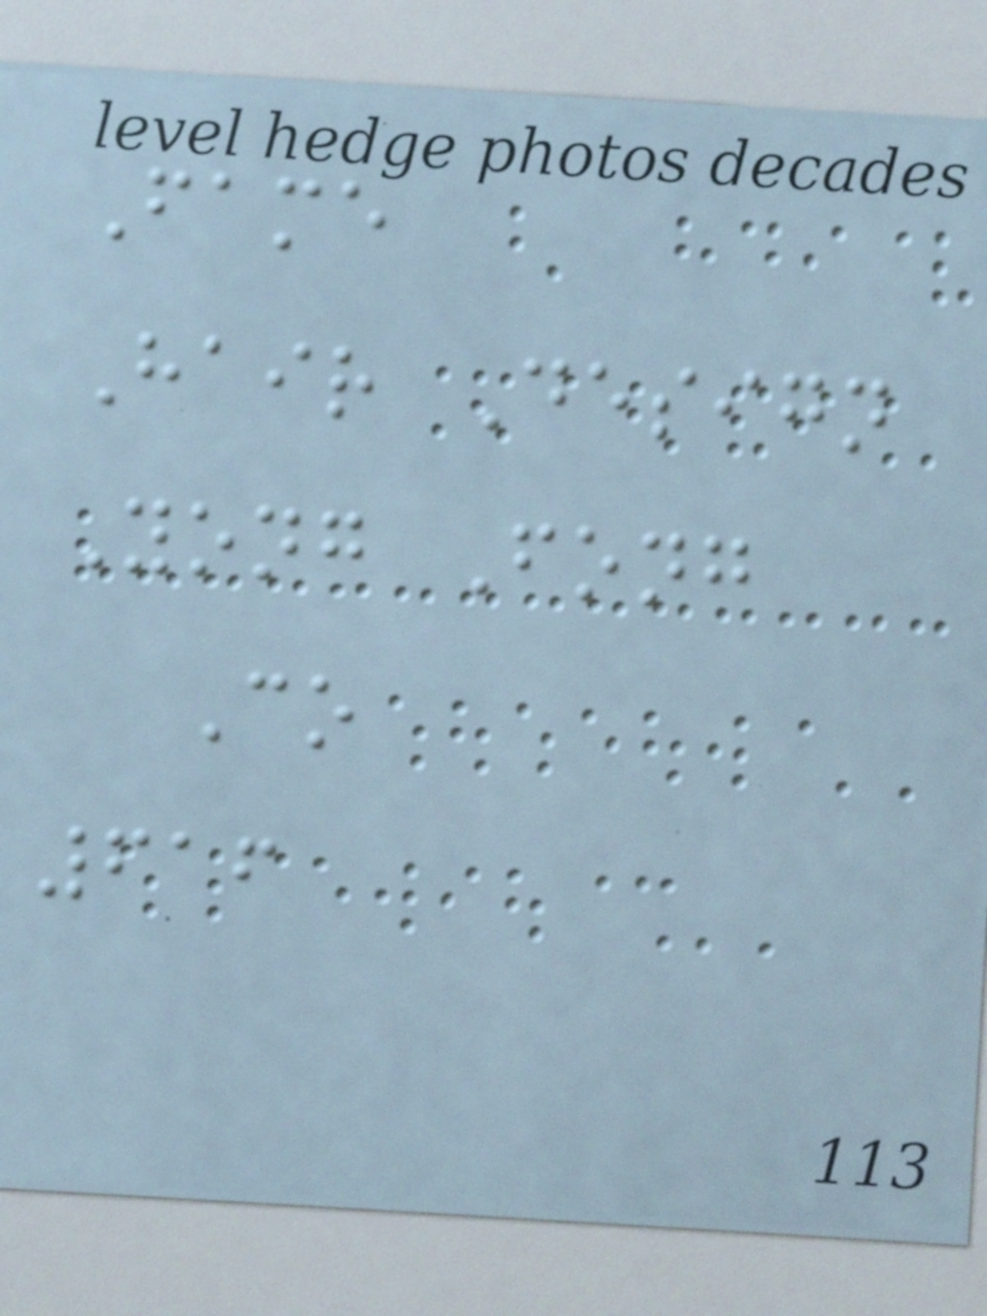Fame
Hair Design
Yong Fong
Co
616
